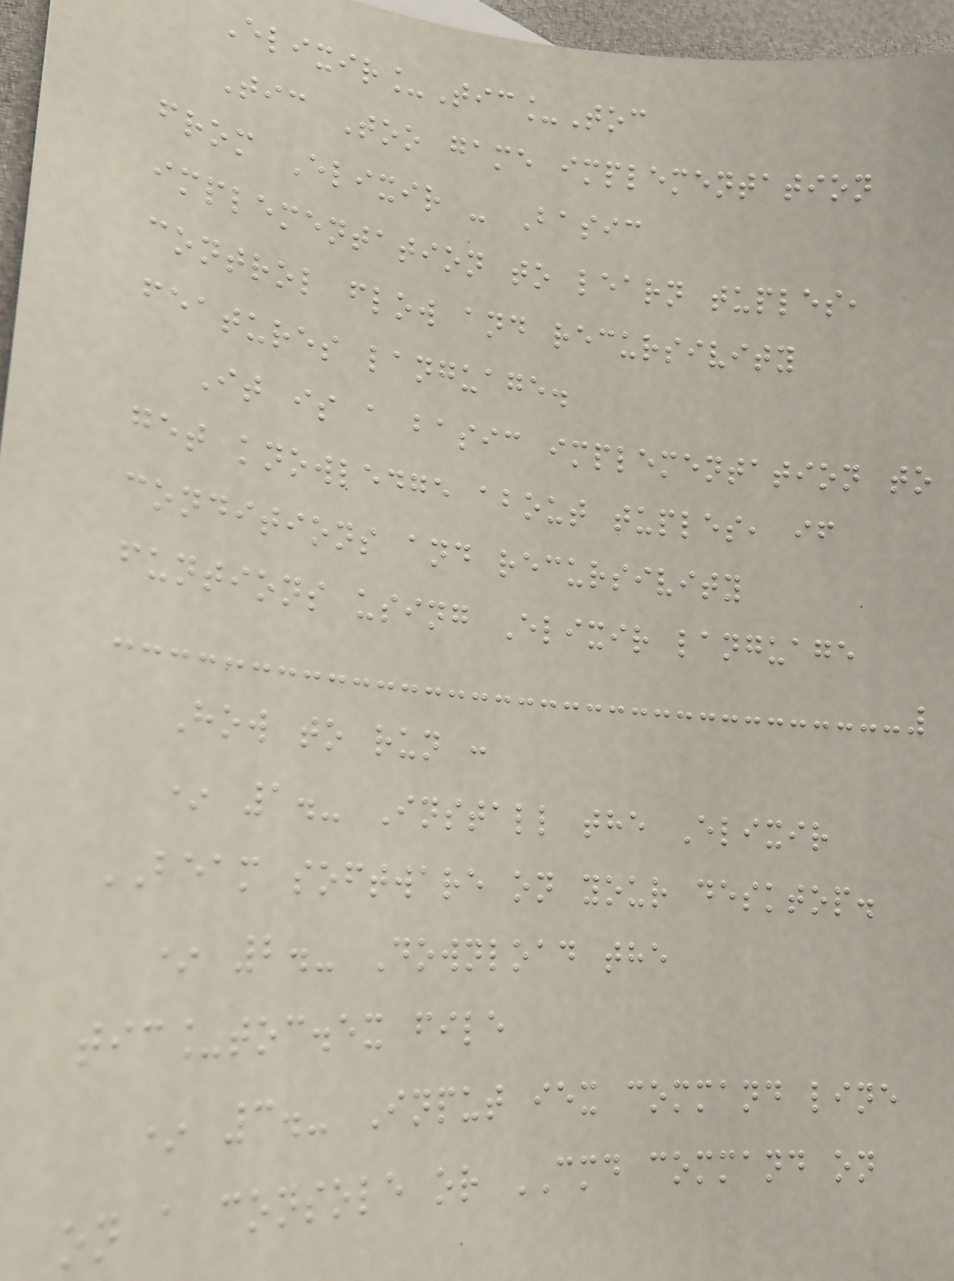Elixir_Tic_Toc
Tic Too game implementation
from Elixir - Basic
implementation to learn tuples,
control flow and recursivity
features language.
It is a basic implementation to
get knowledge about tuples, if
conditions and recursivity
funtions using Elixir language
How to run :
* 1.- Install the Elixir
BEAM software on your desktop.
* 2.- Download the
tic_toc.ex file
* 3.- Input iex command line
on a console or CMD command on
